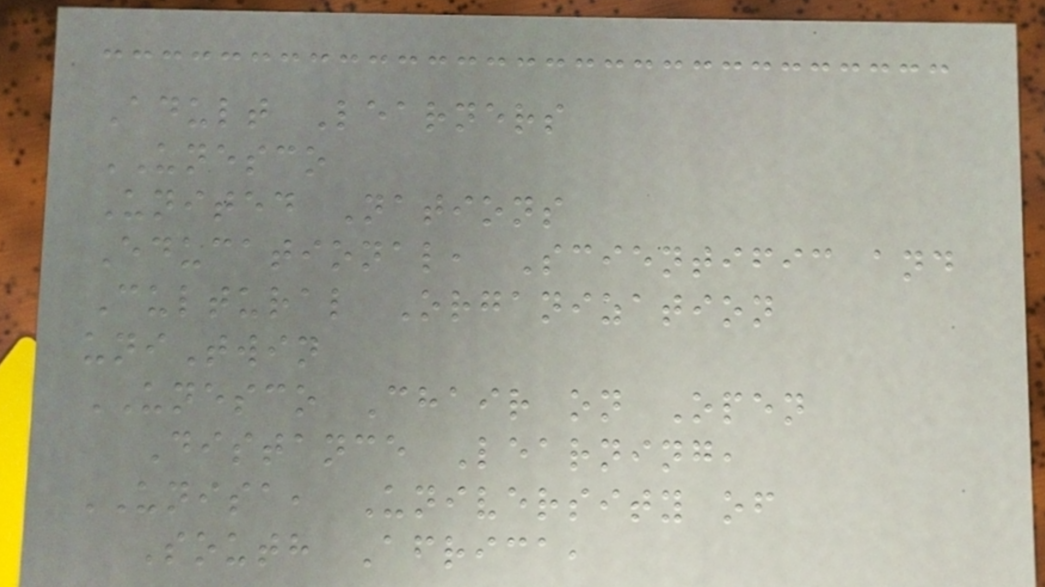Adult Learners
UNESCO
United Nations
Educational, Scientific and
Cultural Organization
uniTwin
UNESCO Chair on Open
Distance Learning,
UNISA, University of
South Africa,
